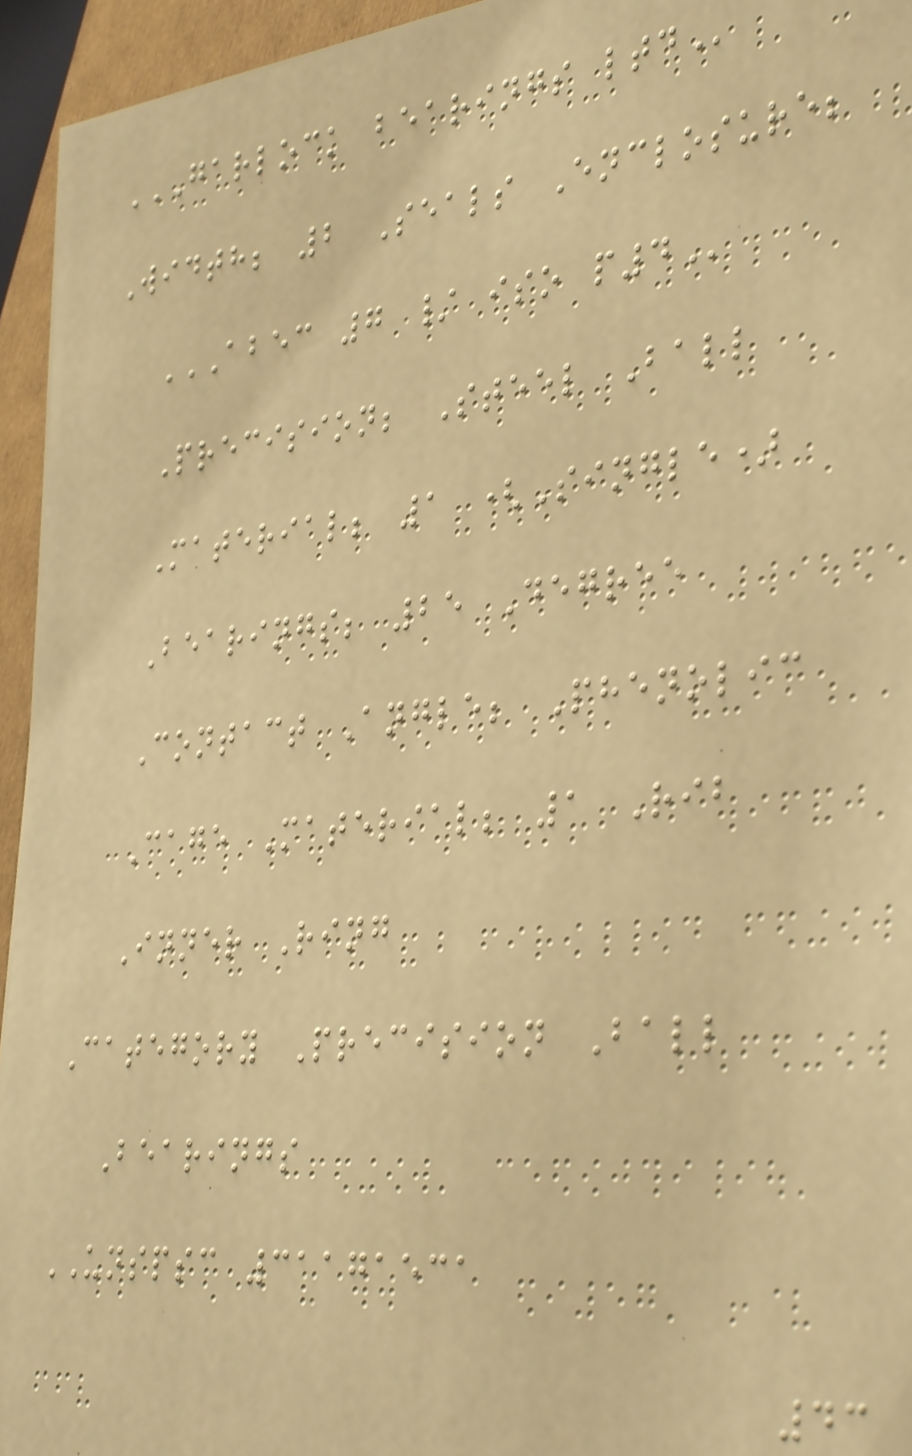GARLOCK BEARINGS LTD
Width; 2 Seals Enclosure;
ABEC 7 / ISO P4
Precision; Steel Ball
Material; 1 (Single)
Bearings; 25 Degree
Contact Angle; Phenolic
Cage Material; 1 Rib
Inner Ring
Category Precision Ball
Bearings
UNSPSC 31171531
43
